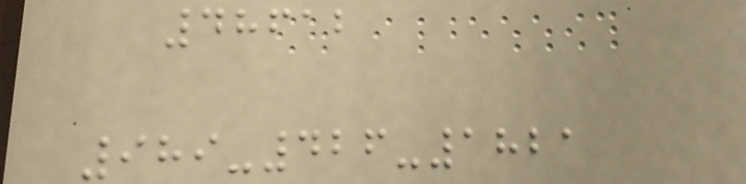48612
989-426-1821
